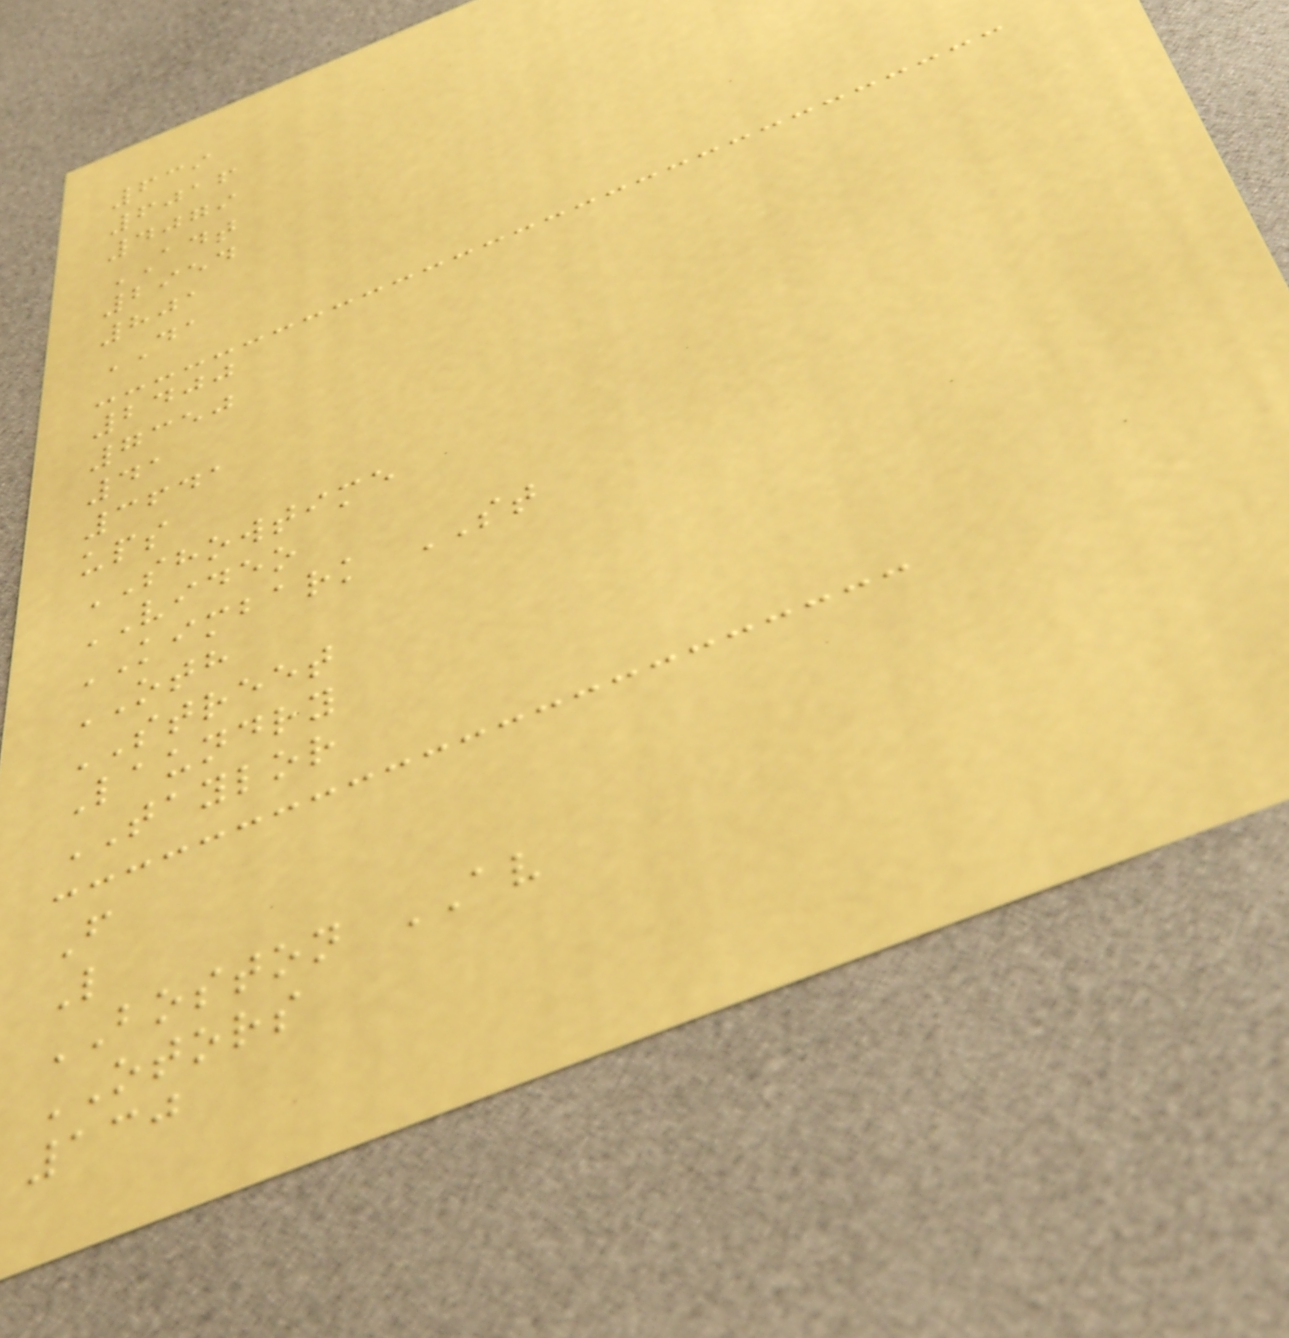639
6016
4079
ADT
2954
801
DA
2400
7350
41
3641
ups
SHOWTIME
VIDEO
KIMBARK ST
OTH
STREET
Laundry
TAYLOR
F
L
BOSTON AV
OTORS
130
